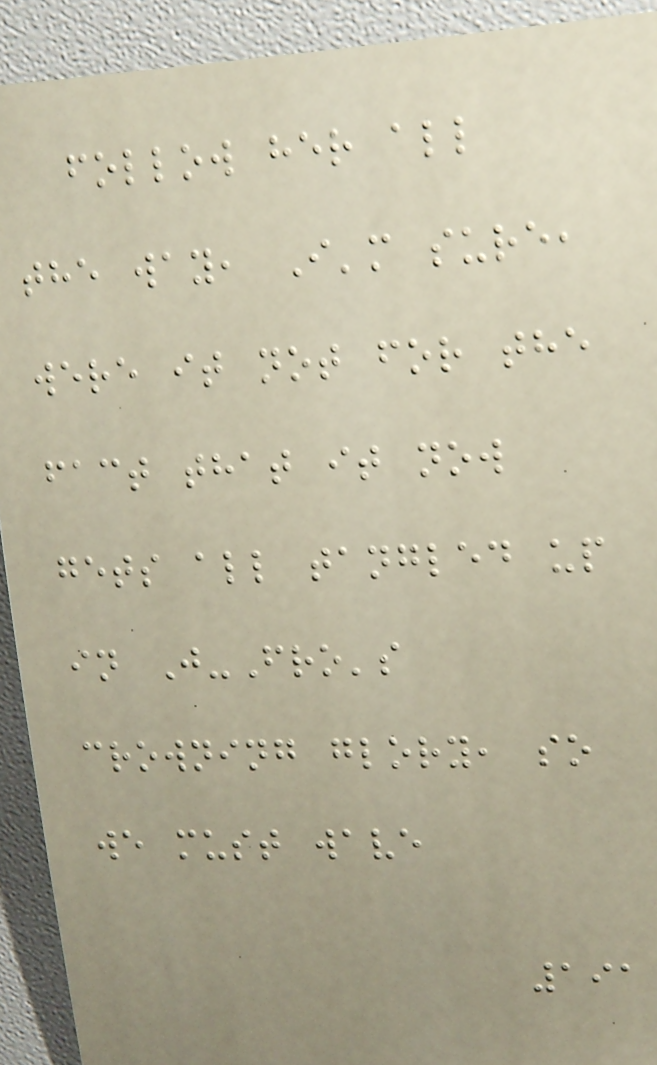follow her all
the way, I'm sure,
were it not for the
fact that it now
gets all tangled up
in J-Fro's
crowning glory, so
we must wave
191
